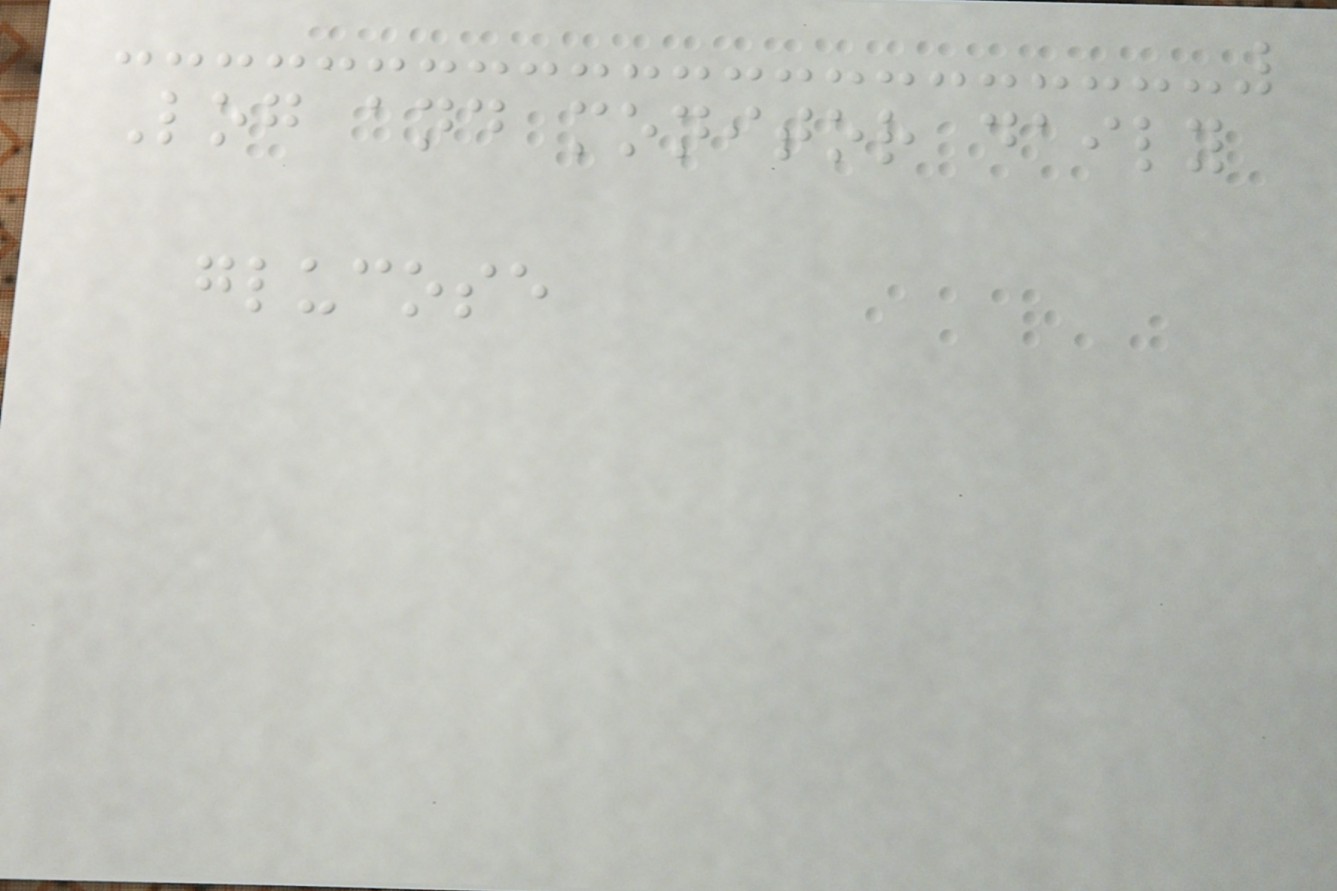Log and monitor daily
glucose
